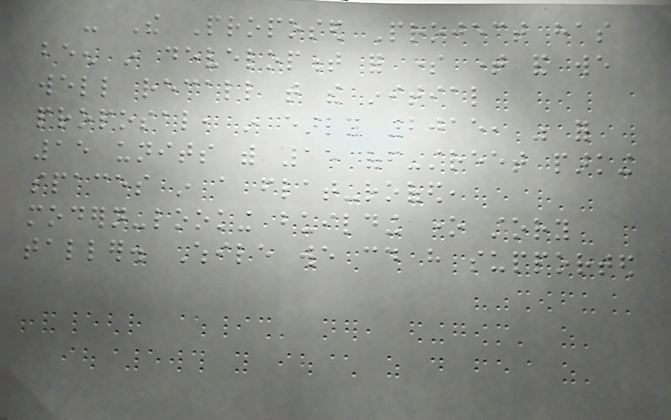- The Proposed Project has
been in development for some time and we
well recall that the initial
proposal, in early 2015, was for
15 units with 15 off-street parking
spaces in a flat-roofed,
modern-looking building one story
taller. While we could have supported
